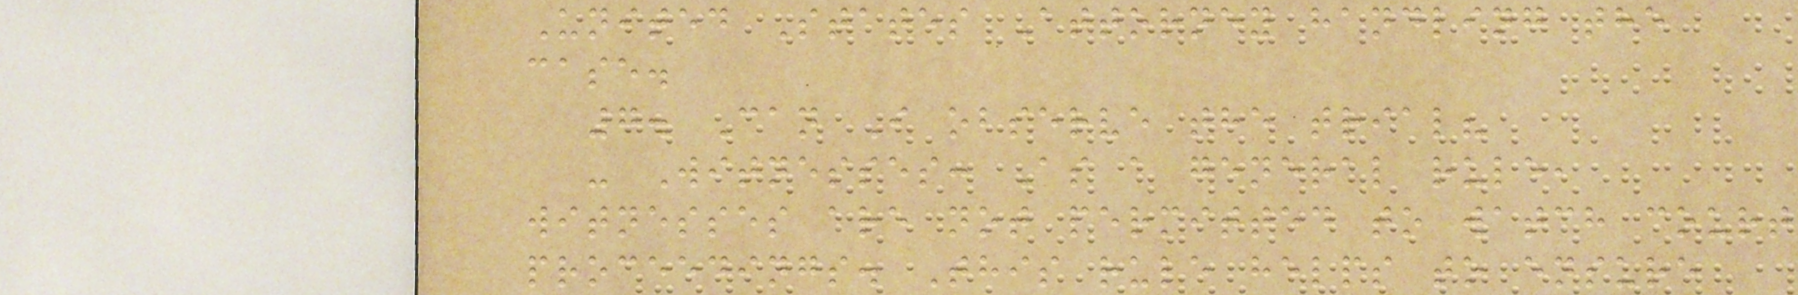United States Attorney handling the
case.
7. Can I observe the trial?
- Witnesses: As a general rule,
witnesses are not permitted to watch court
proceedings. This rule helps to ensure
